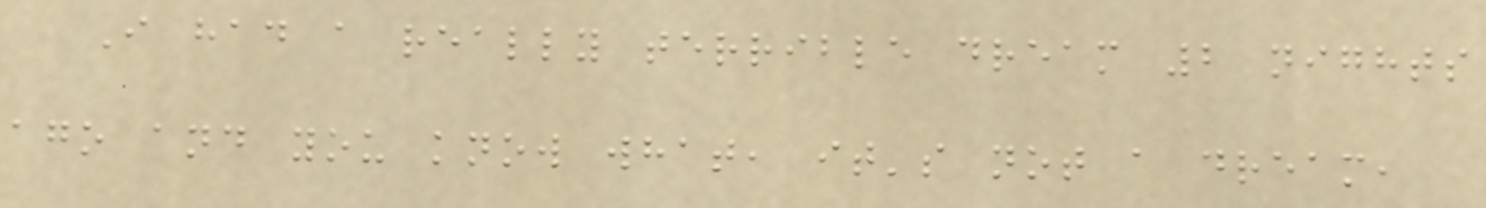I had a really terrible dream 2 nights
ago and you know what, it's not a dream,
